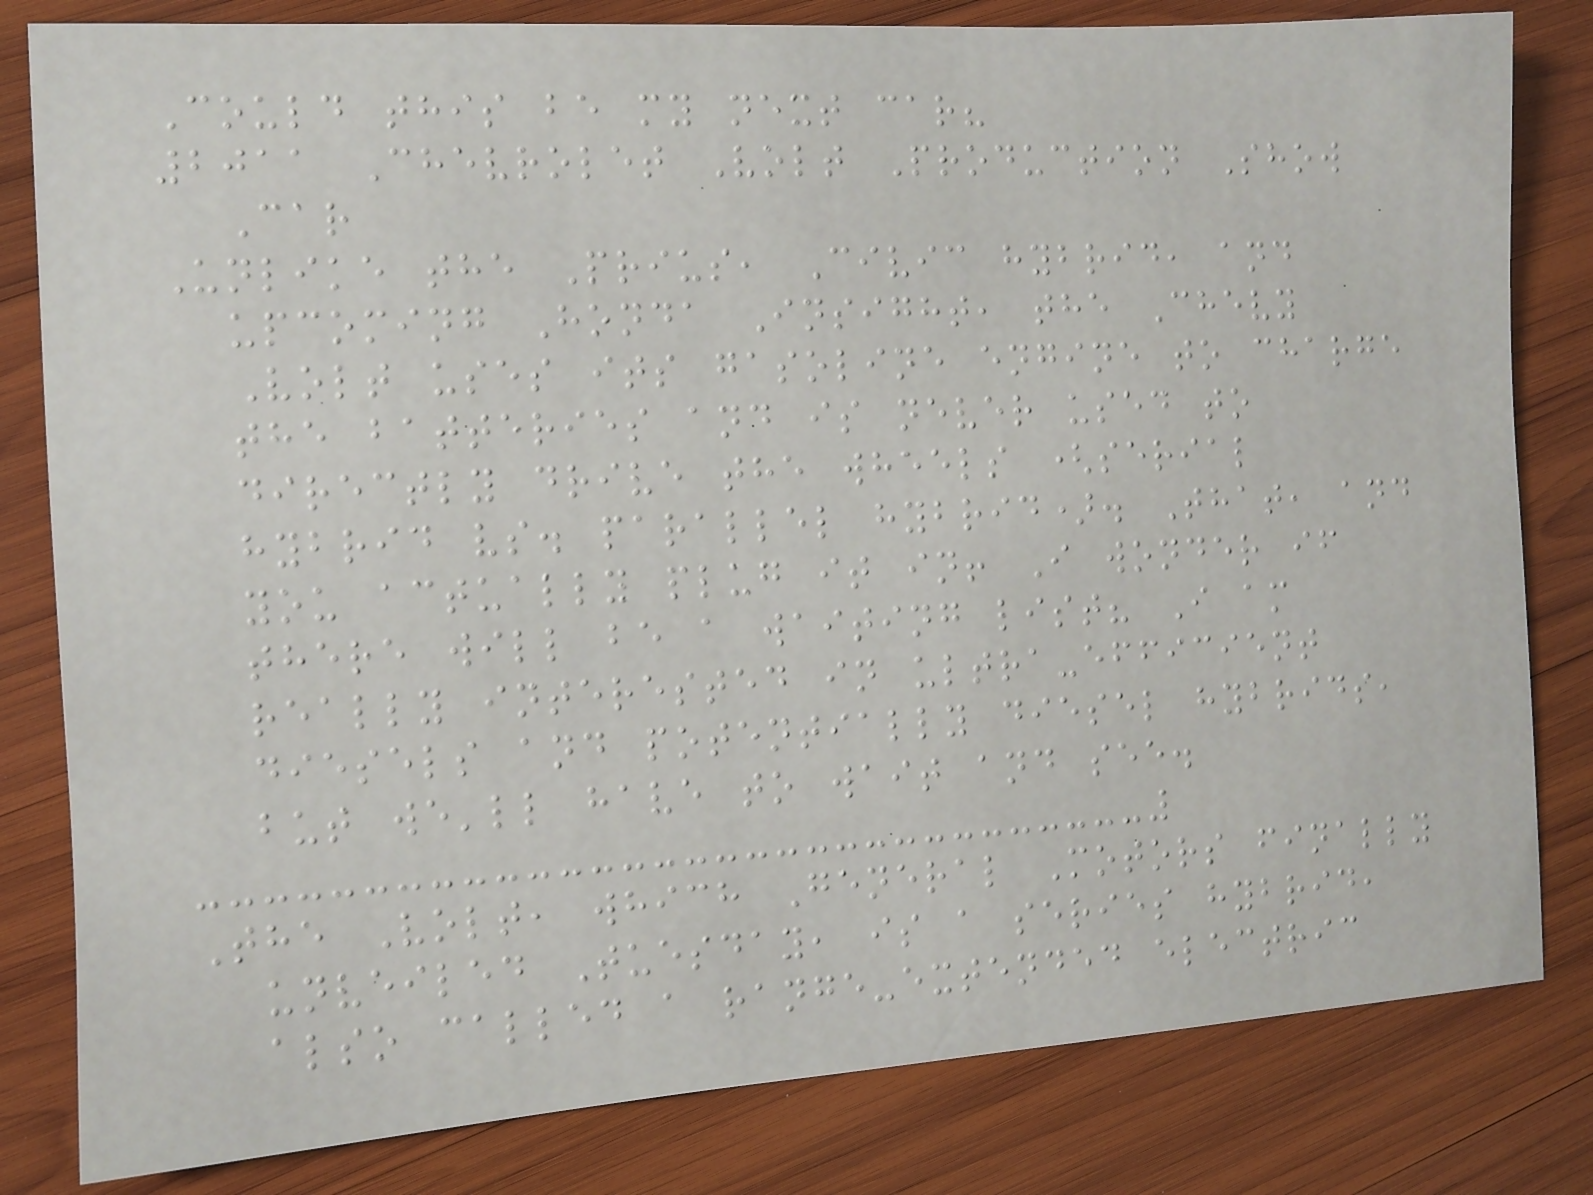Could this be my next car?
2011 Chevrolet Volt Production Show
Car
Unlike the Prius, Civic hybrid, and
upcoming Honda Insight, the Chevy
Volt uses its gasoline engine to charge
the batteries and is never used to
directly drive the wheels (serial
hybrid vs. parallel hybrid). That, and
you actually plug it in! I wonder if
there will be a waiting list? I am
really interested in ultra-efficient
diesels and potentially diesel hybrids,
but we'll have to wait and see.
The Volt, which General Motors finally
unveiled Tuesday, is a series hybrid,
also called a range-extended electric
